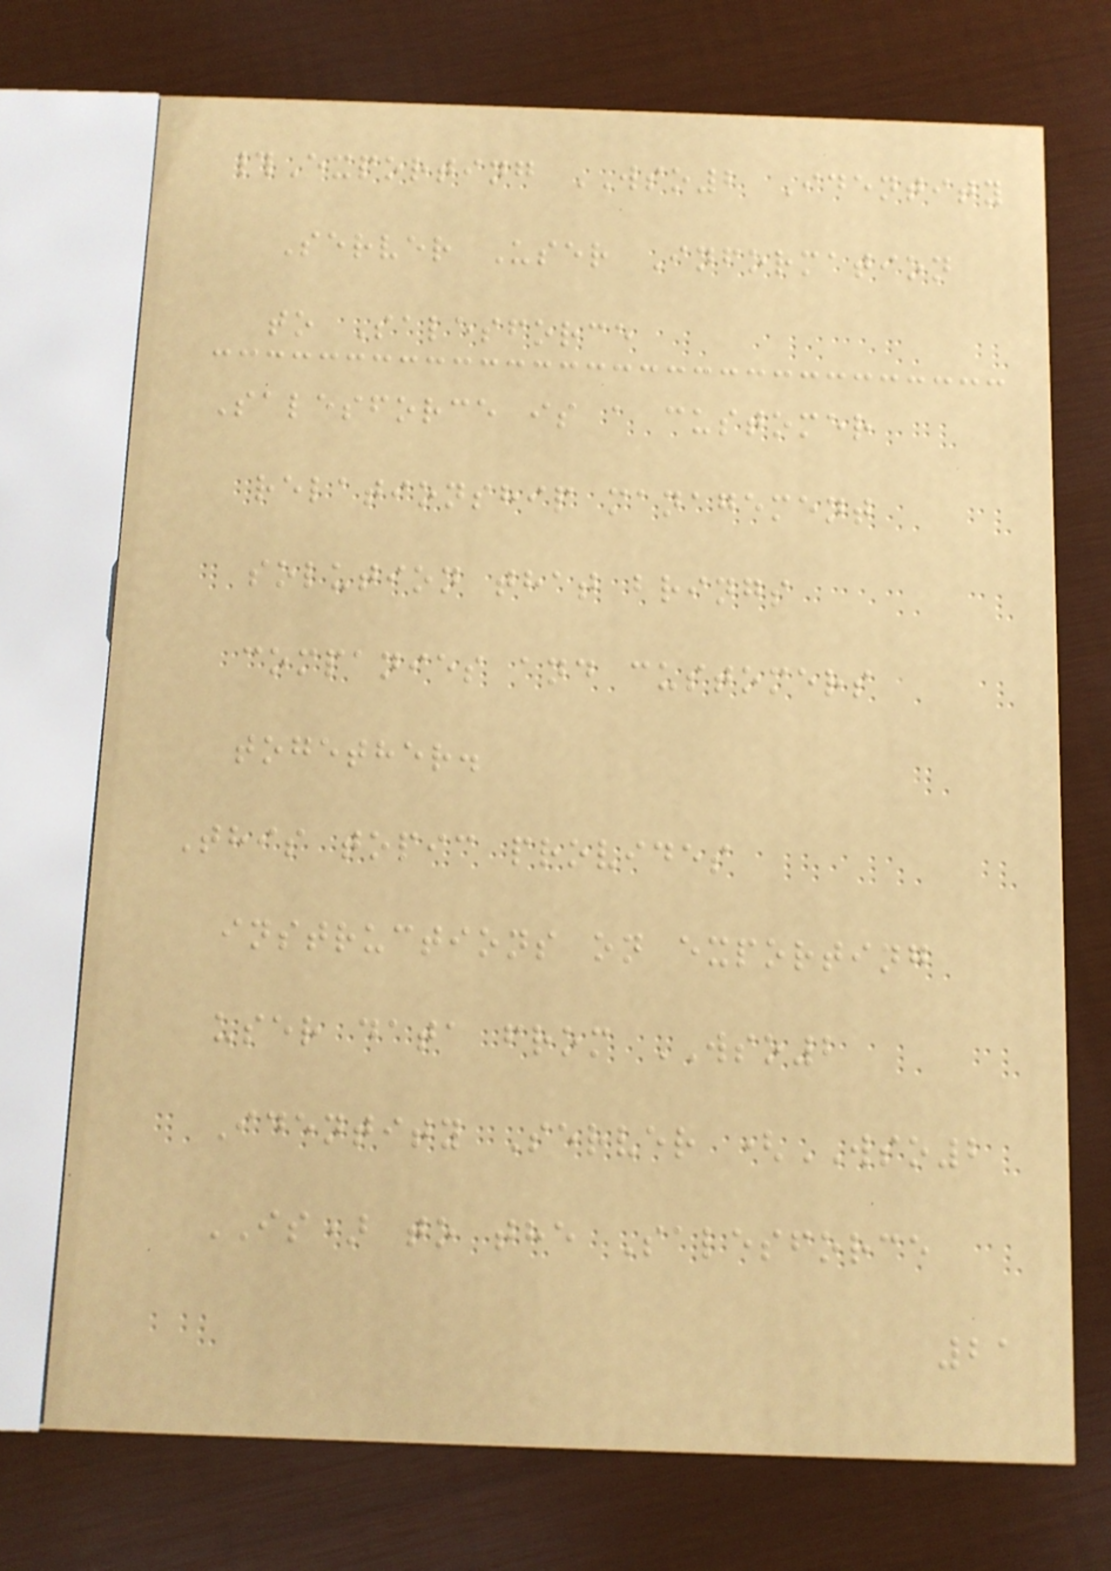#Exporting WSO2 Identity
Server User Information
to Salesforce
Salesforce is a customer
relationship management
solution that brings
companies and customers
together.
This topic provides
instructions on exporting
user data from WSO2
Identity Server (WSO2
IS) to the Salesforce
21
